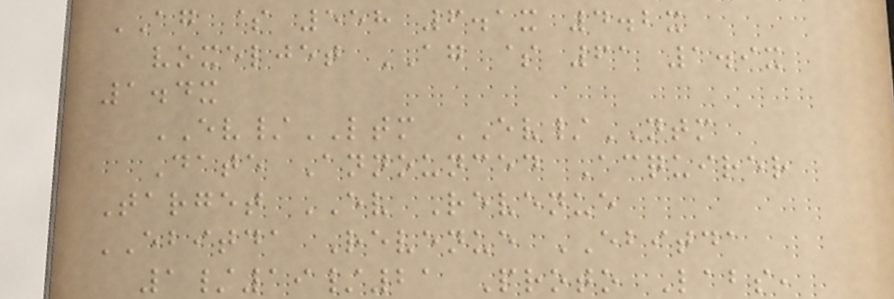AG $ 558 6.1x 4.2x
voxeljet AG $ 61 1.9x
1.4x
EV/LTM EV/NTM
Date Announced Acquirer
Target EV Revenue
EBITDA Revenue EBITDA
1/19/21 Proto Labs,
